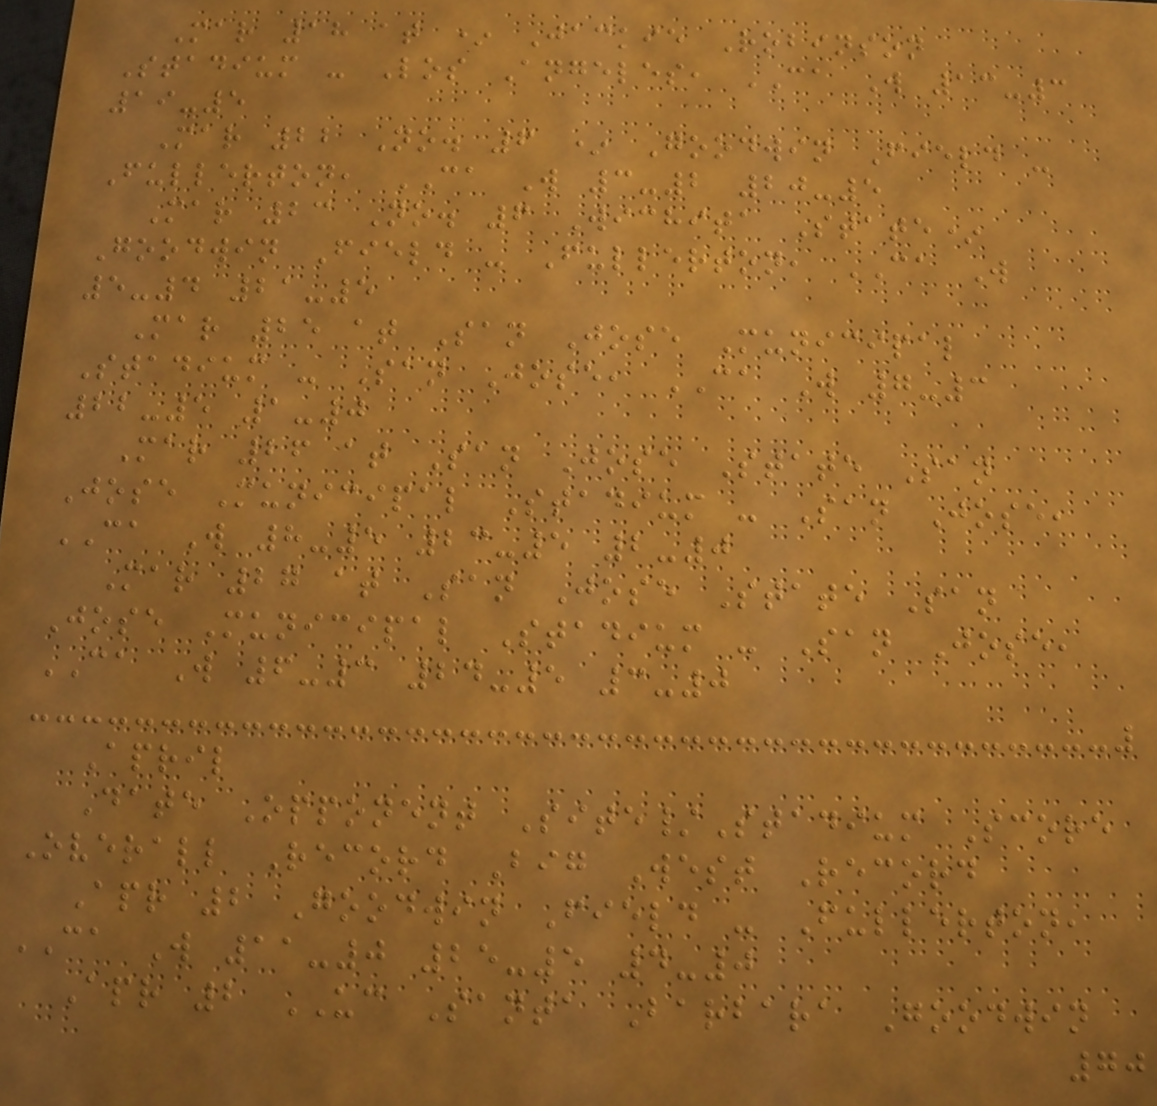Mar 18 at * Jackie Robinson
Stadium - Los Angeles, CA W 13-3
19-5
Mar 22 No. 6 * Goodwin Field -
Fullerton, CA W 3-2 20-5
Mar 23 No. 6 Wichita State*
Goodwin Field - Fullerton, CA W
5-4 21-5
Mar 25 at San Jose Municipal
Stadium - San Jose, CA W 7-3
22-5 1-0
Mar 26 at San Jose State San
Jose Municipal Stadium - San Jose,
CA W 8-5 23-5 2-0
Mar 27 at San Jose State San
Jose Municipal Stadium - San Jose,
CA W 6-3 24-5 3-0
April
Date Opponent Site/Stadium Score
Overall Record Big West Record
Apr 2 Goodwin Field - Fullerton,
CA W 11-0 25-5 4-0
Apr 2 UC Santa Barbara Goodwin
70
